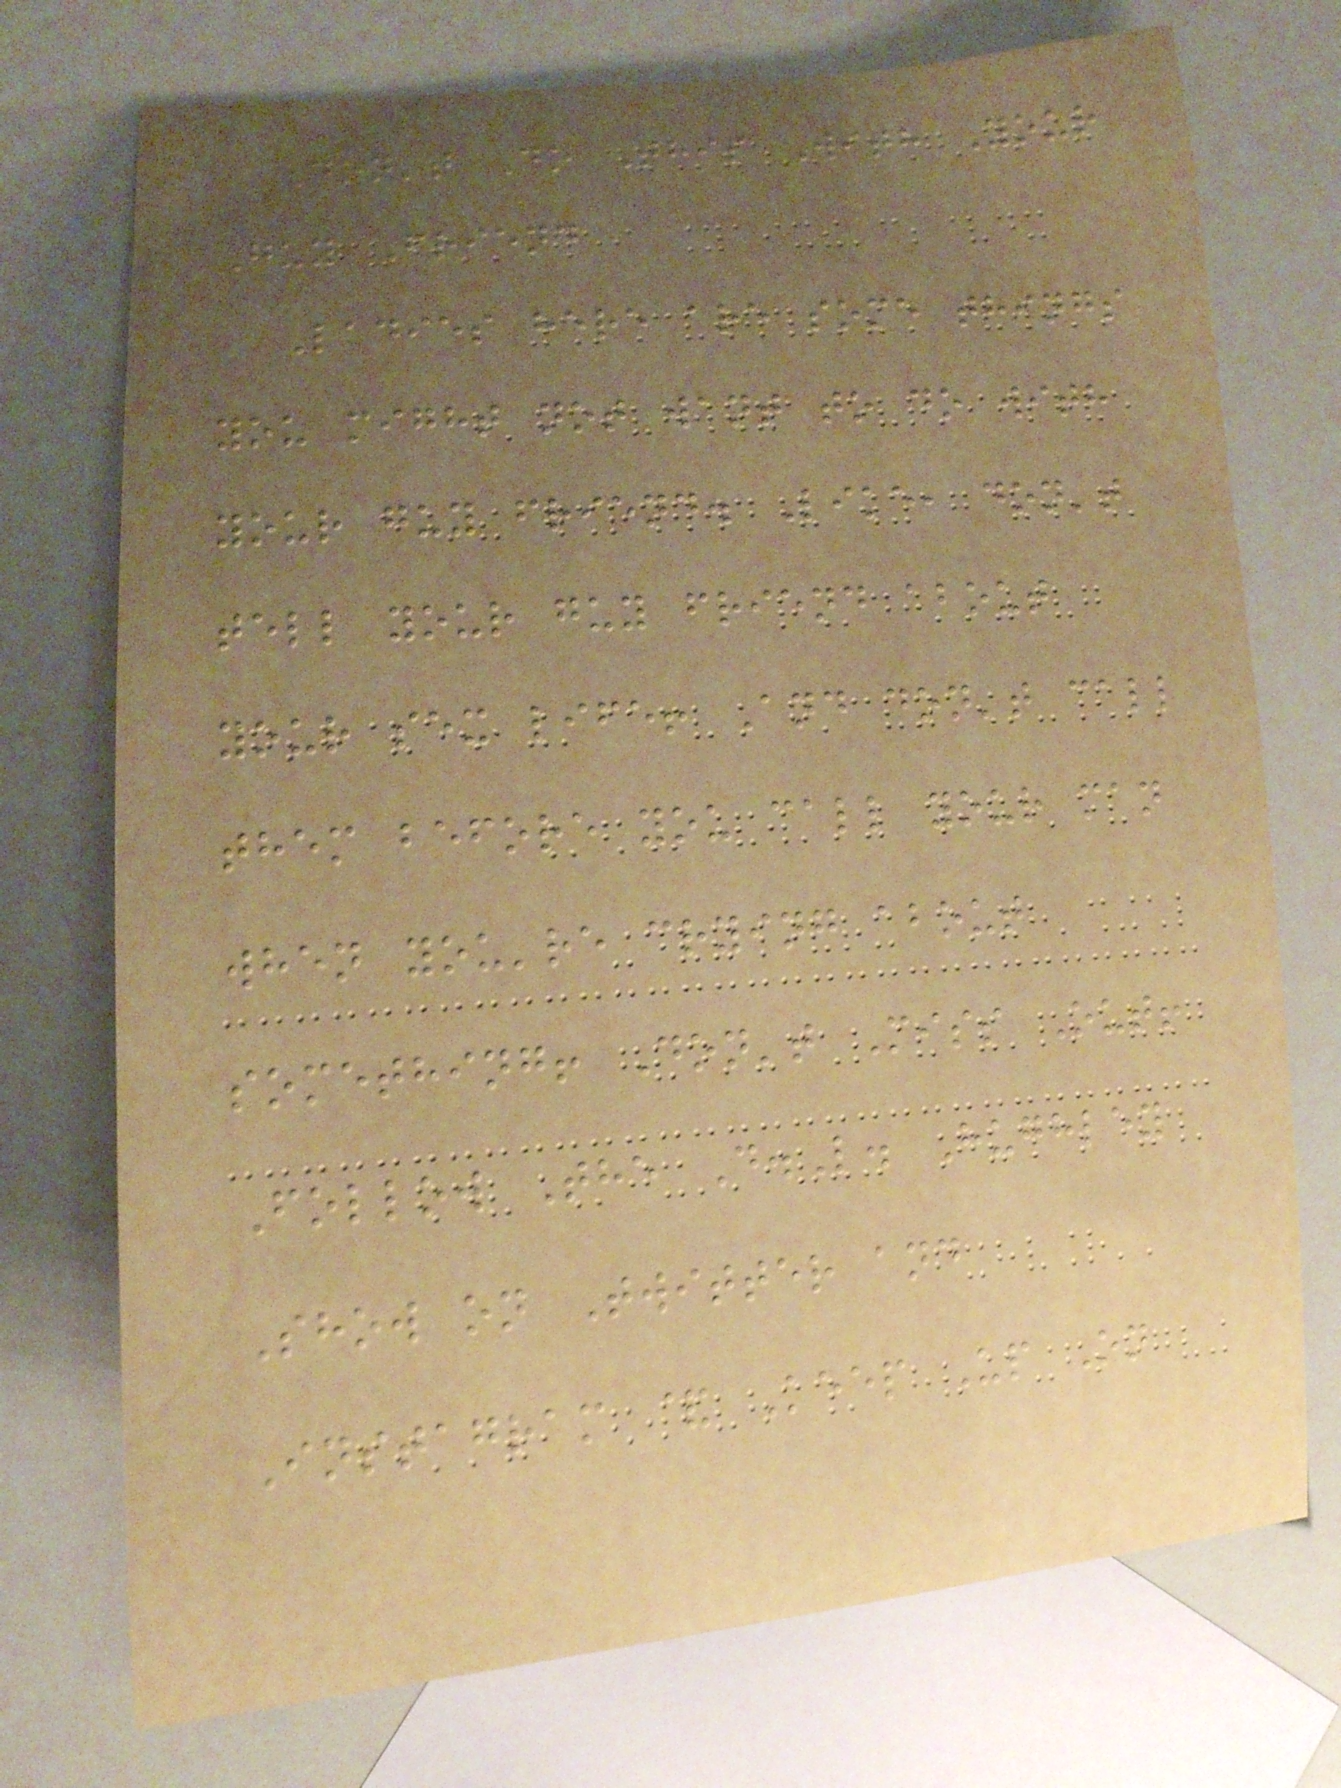Don't Do This With Your
Guy Friend
Ladies here are some things
you might not want to do with
your guy friend. Like, don't
tell your guy friend about
your sex life! And don't call
them before you call your man
when you're crying about
something! Don't Miss Out!
Follow The D.L. Hughley
Show on Twitter and
Instagram & Keep Up On
